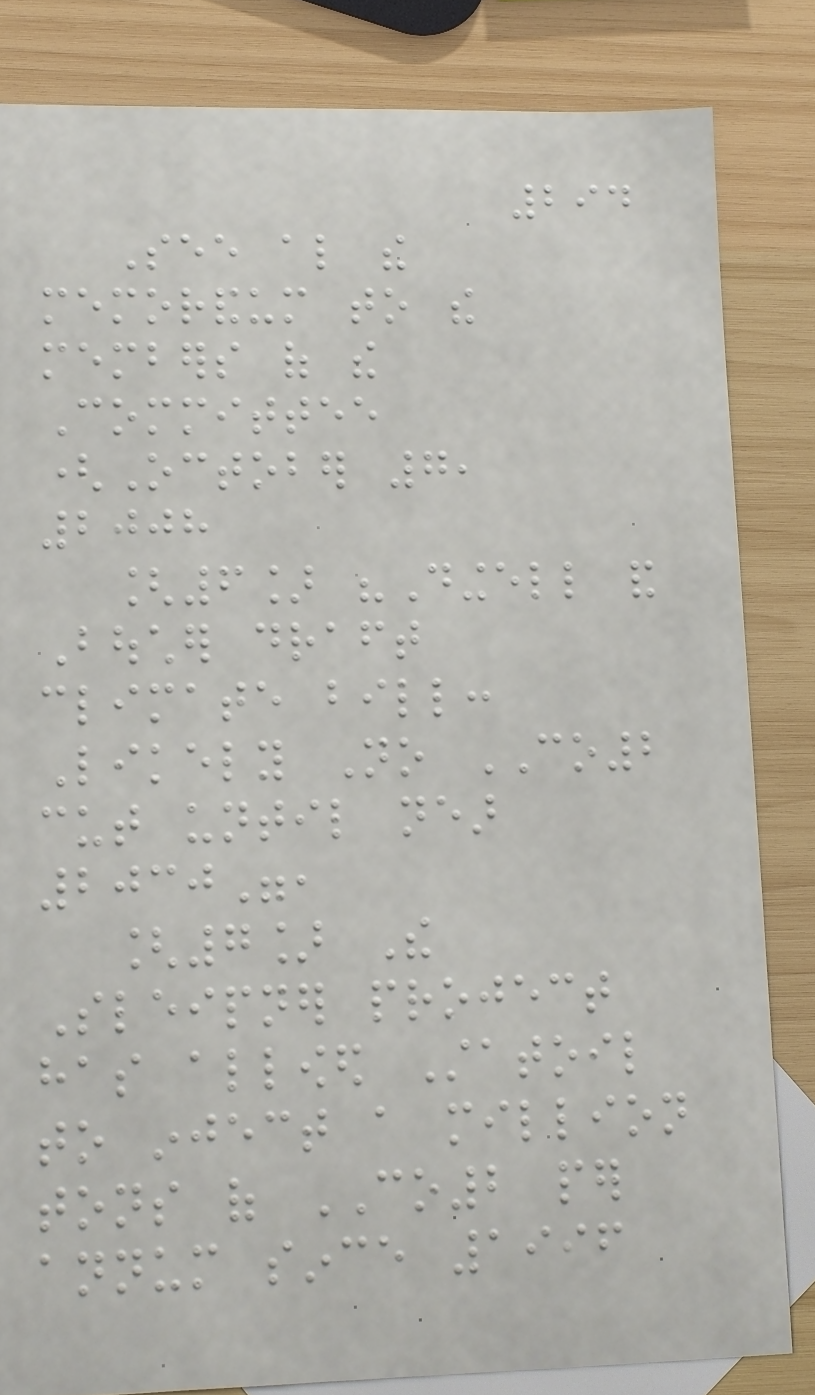294
See also the
memorandum to the
members of the
Committee
(October 7,
2008
[6] "Dingell and
Boucher draft
climate bill:
Likely No CO2
cut until near
2030",
[7] The
Sleipner project
has allowed Statoil
to inject a million
tons of CO2 per
annum since 1996
